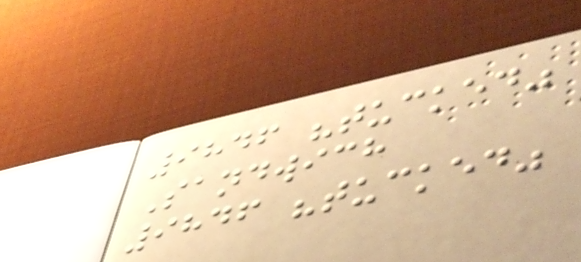9846 "tucked"
Sandwich
9846 "tucked"
